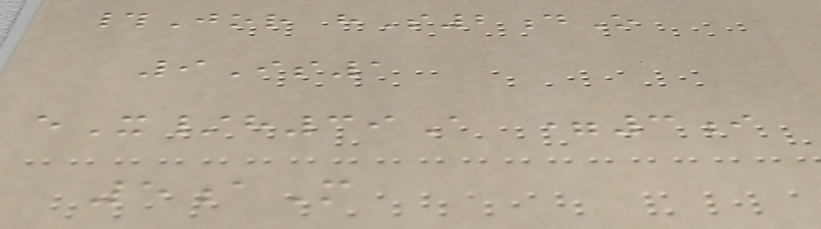#Jor hS2dO
9Is1
eX/h39A =3i
5aM
